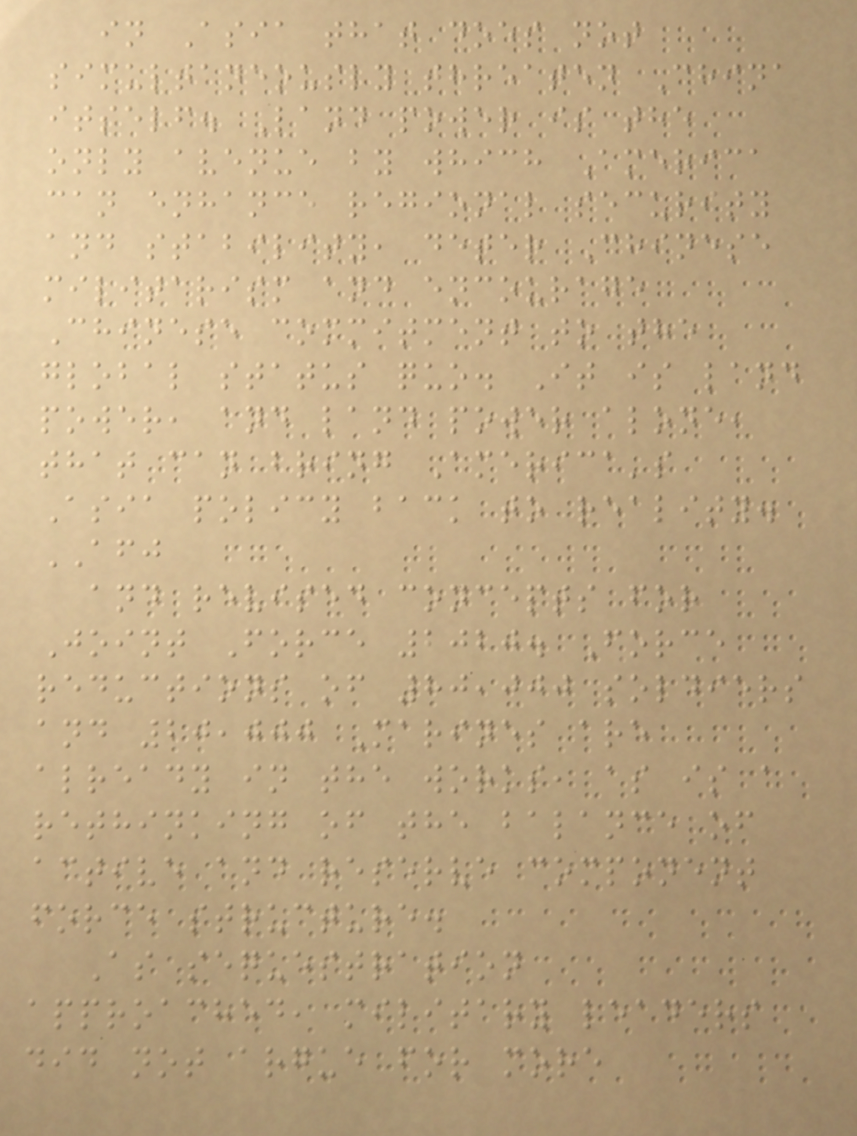in Asia that does not
simultaneously threaten China
itself. Land power is the
only avenue by which America
can enhance regional security
and stability, deter Chinese
militarism and encourage
Chinese commitment to the
global status quo. It is land
power, and land power alone,
that can bring America's
Asia policy back to reality.
AFJ
and revised concepts for
Joint Force 2020. Force
reductions of 80,000 soldiers
and 20,000 Marines are
already in the works, as is a
rethinking of the balance of
active and reserve component
force structure.
As sequestration
approached, military leaders
did not argue for more
